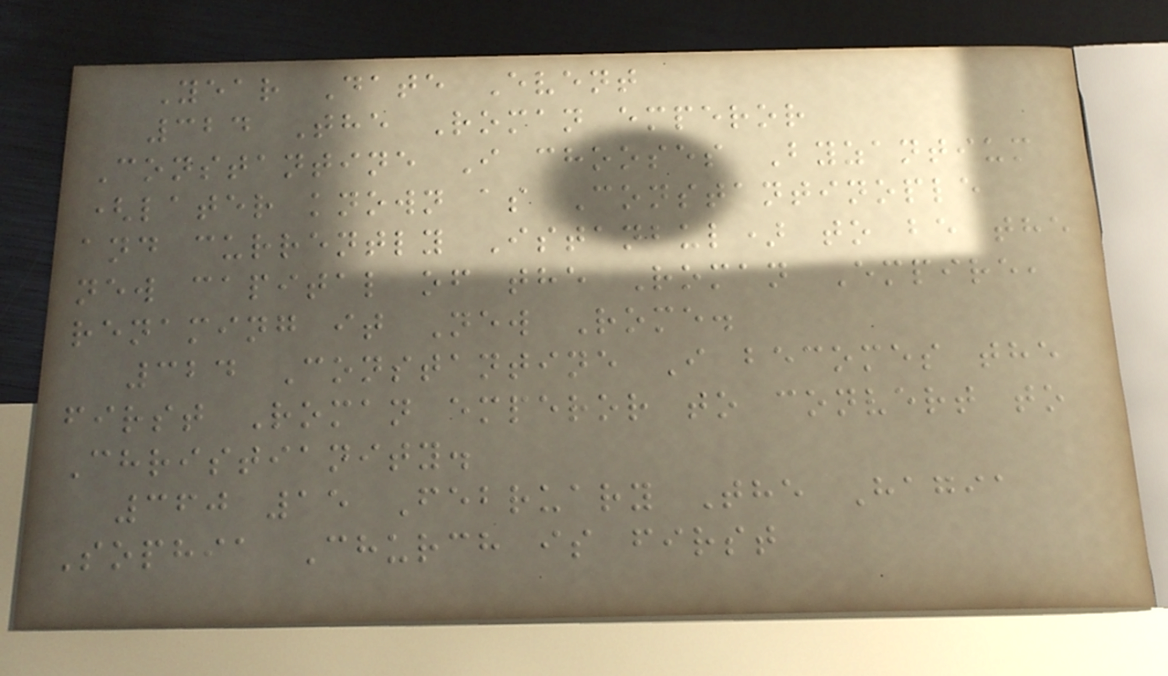Year Date Event
324 The Roman emperor
Constantine I chooses Byzantium
(later known as Constantinople
and currently Istanbul) to be the
new capital of the Roman Empire,
renaming it New Rome.
324 Constantine I becomes the
first Roman emperor to convert to
Christianity.
360 15 February The Hagia
Sophia Church is first
